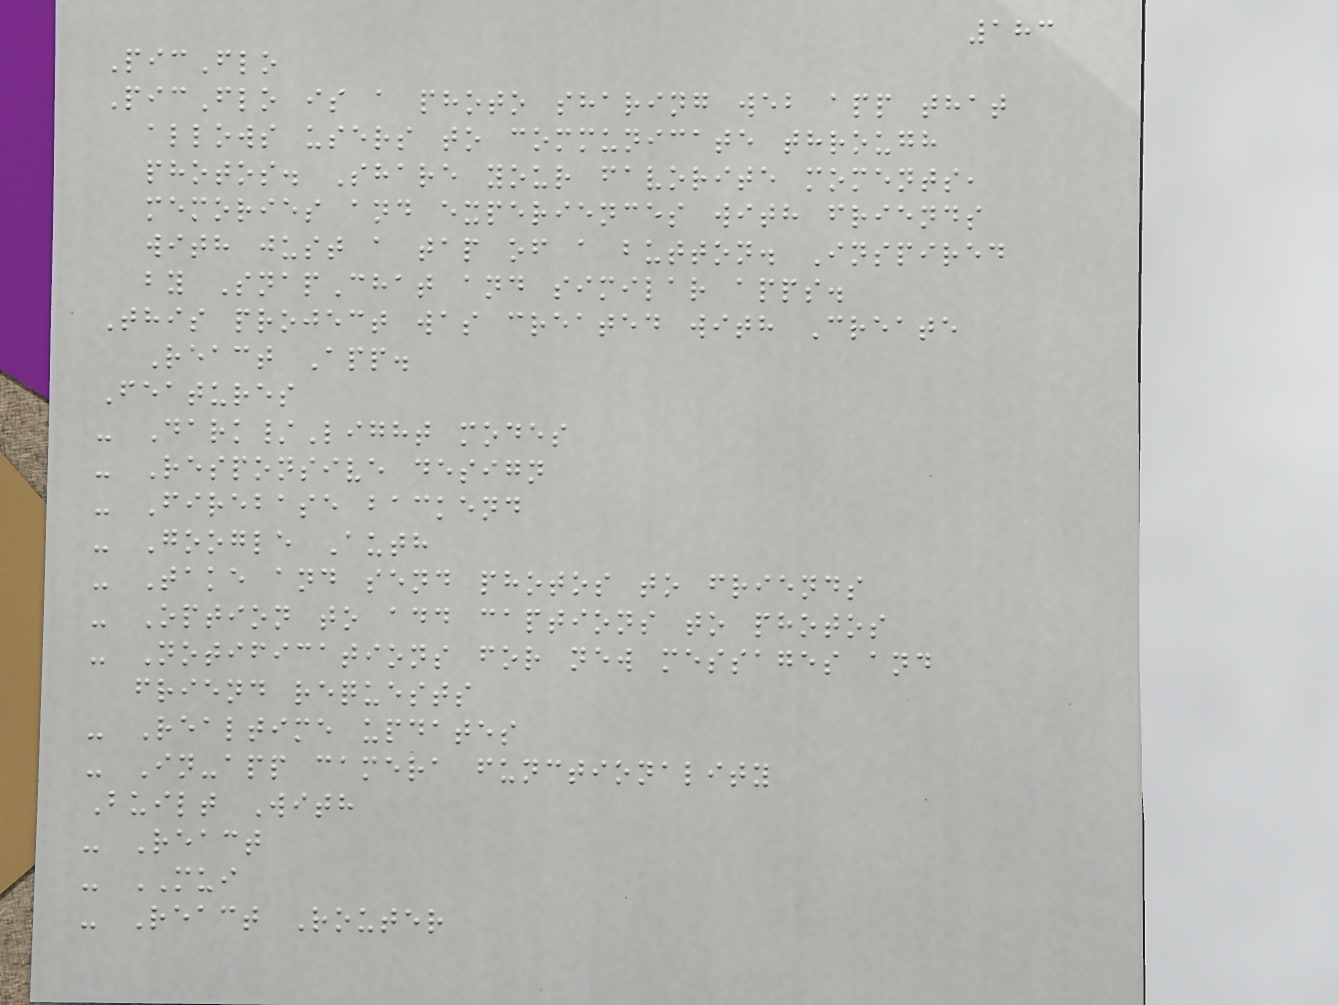183
PicFlo
PicFlo is a photo sharing web app that
allows users to communicate through
photos. Share your favorite moments,
memories and experiences with friends
with just a tap of a button. Inspired
by SnapChat and similar apps.
This project was created with Create
React App.
Features
- Dark/Light modes
- Responsive design
- Firebase backend
- Google Auth
- Take and send photos to friends
- Option to add captions to photos
- Notifications for new messages and
friend requests
- Realtime updates
- In-app camera functionality
Built With
- React
- MUI
- React Router
